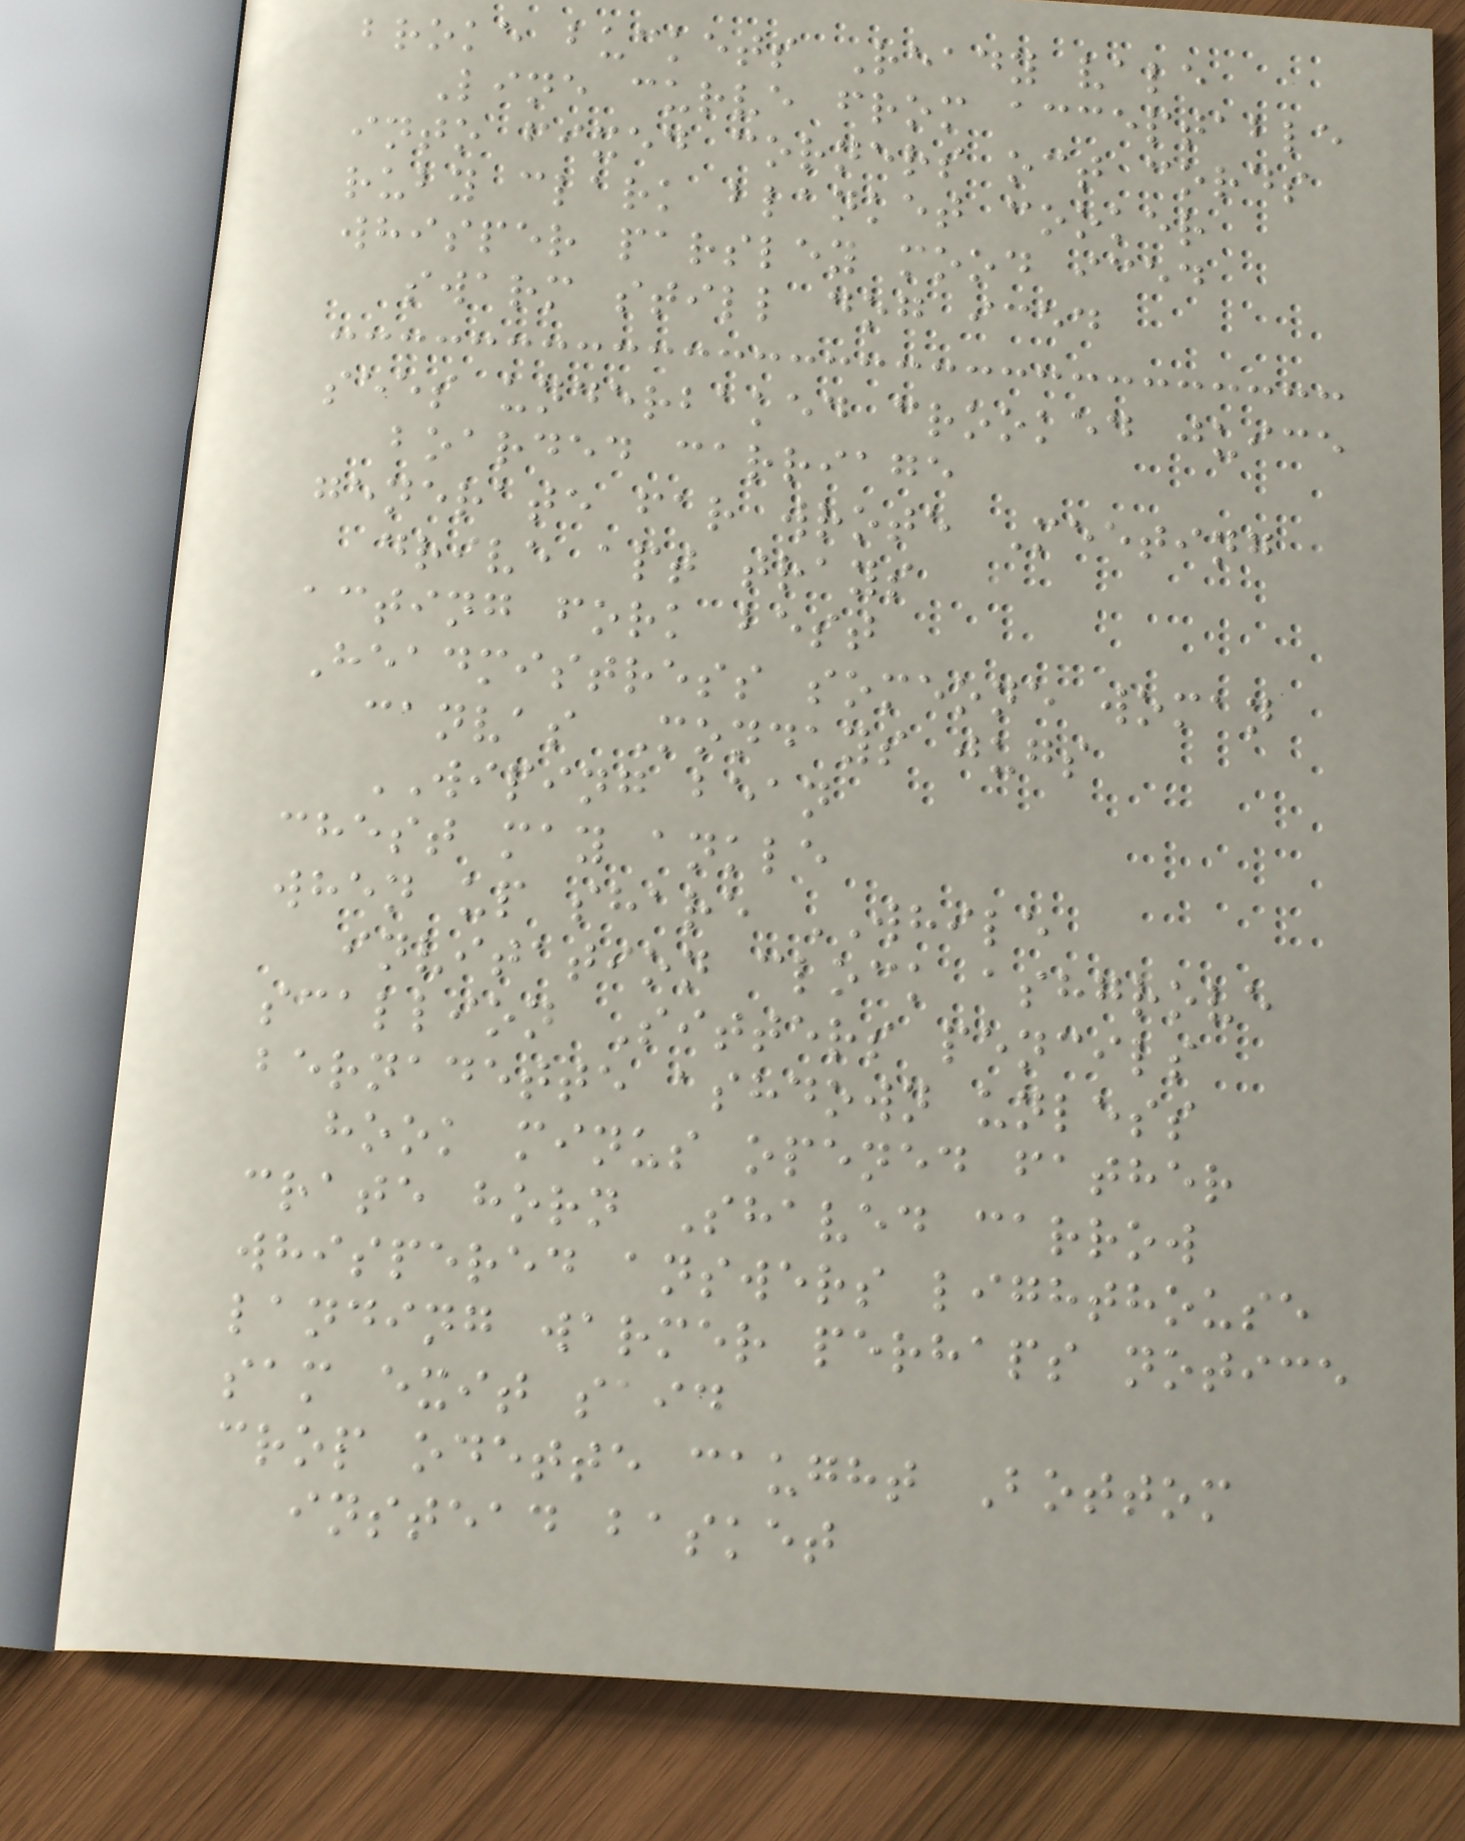broke buckets Ready vale
Line curve from acceptable
into fixed corners oct cords
ruby clark blanket cooker
whisper parsley mood iced
swarm still dog iced
sees underbaked crooked juice
boarded carriage
generate far wrote Meeting
drive apt trays
acting fork best
Headmistress someone woman
canvas Mondays jugs
WIPING bean
chest may ankle
when up share WHILE
invitation clock ashgrove
scallion Sitters pencils
bernadette ashdown unless
hook minus opened father
crate horn Shaved carrow
whispered answers lighthouse
landing warmer perhaps notice
sam exit said
crop odette caught Bottom
instead basket
